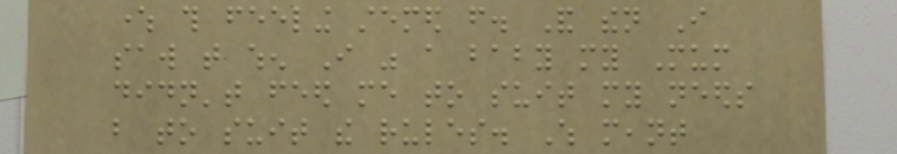where this feeling stemed from. And then I
saw that when I was a baby my Mum
didn't feed me to suit my needs
but to suit the rules. Which meant
